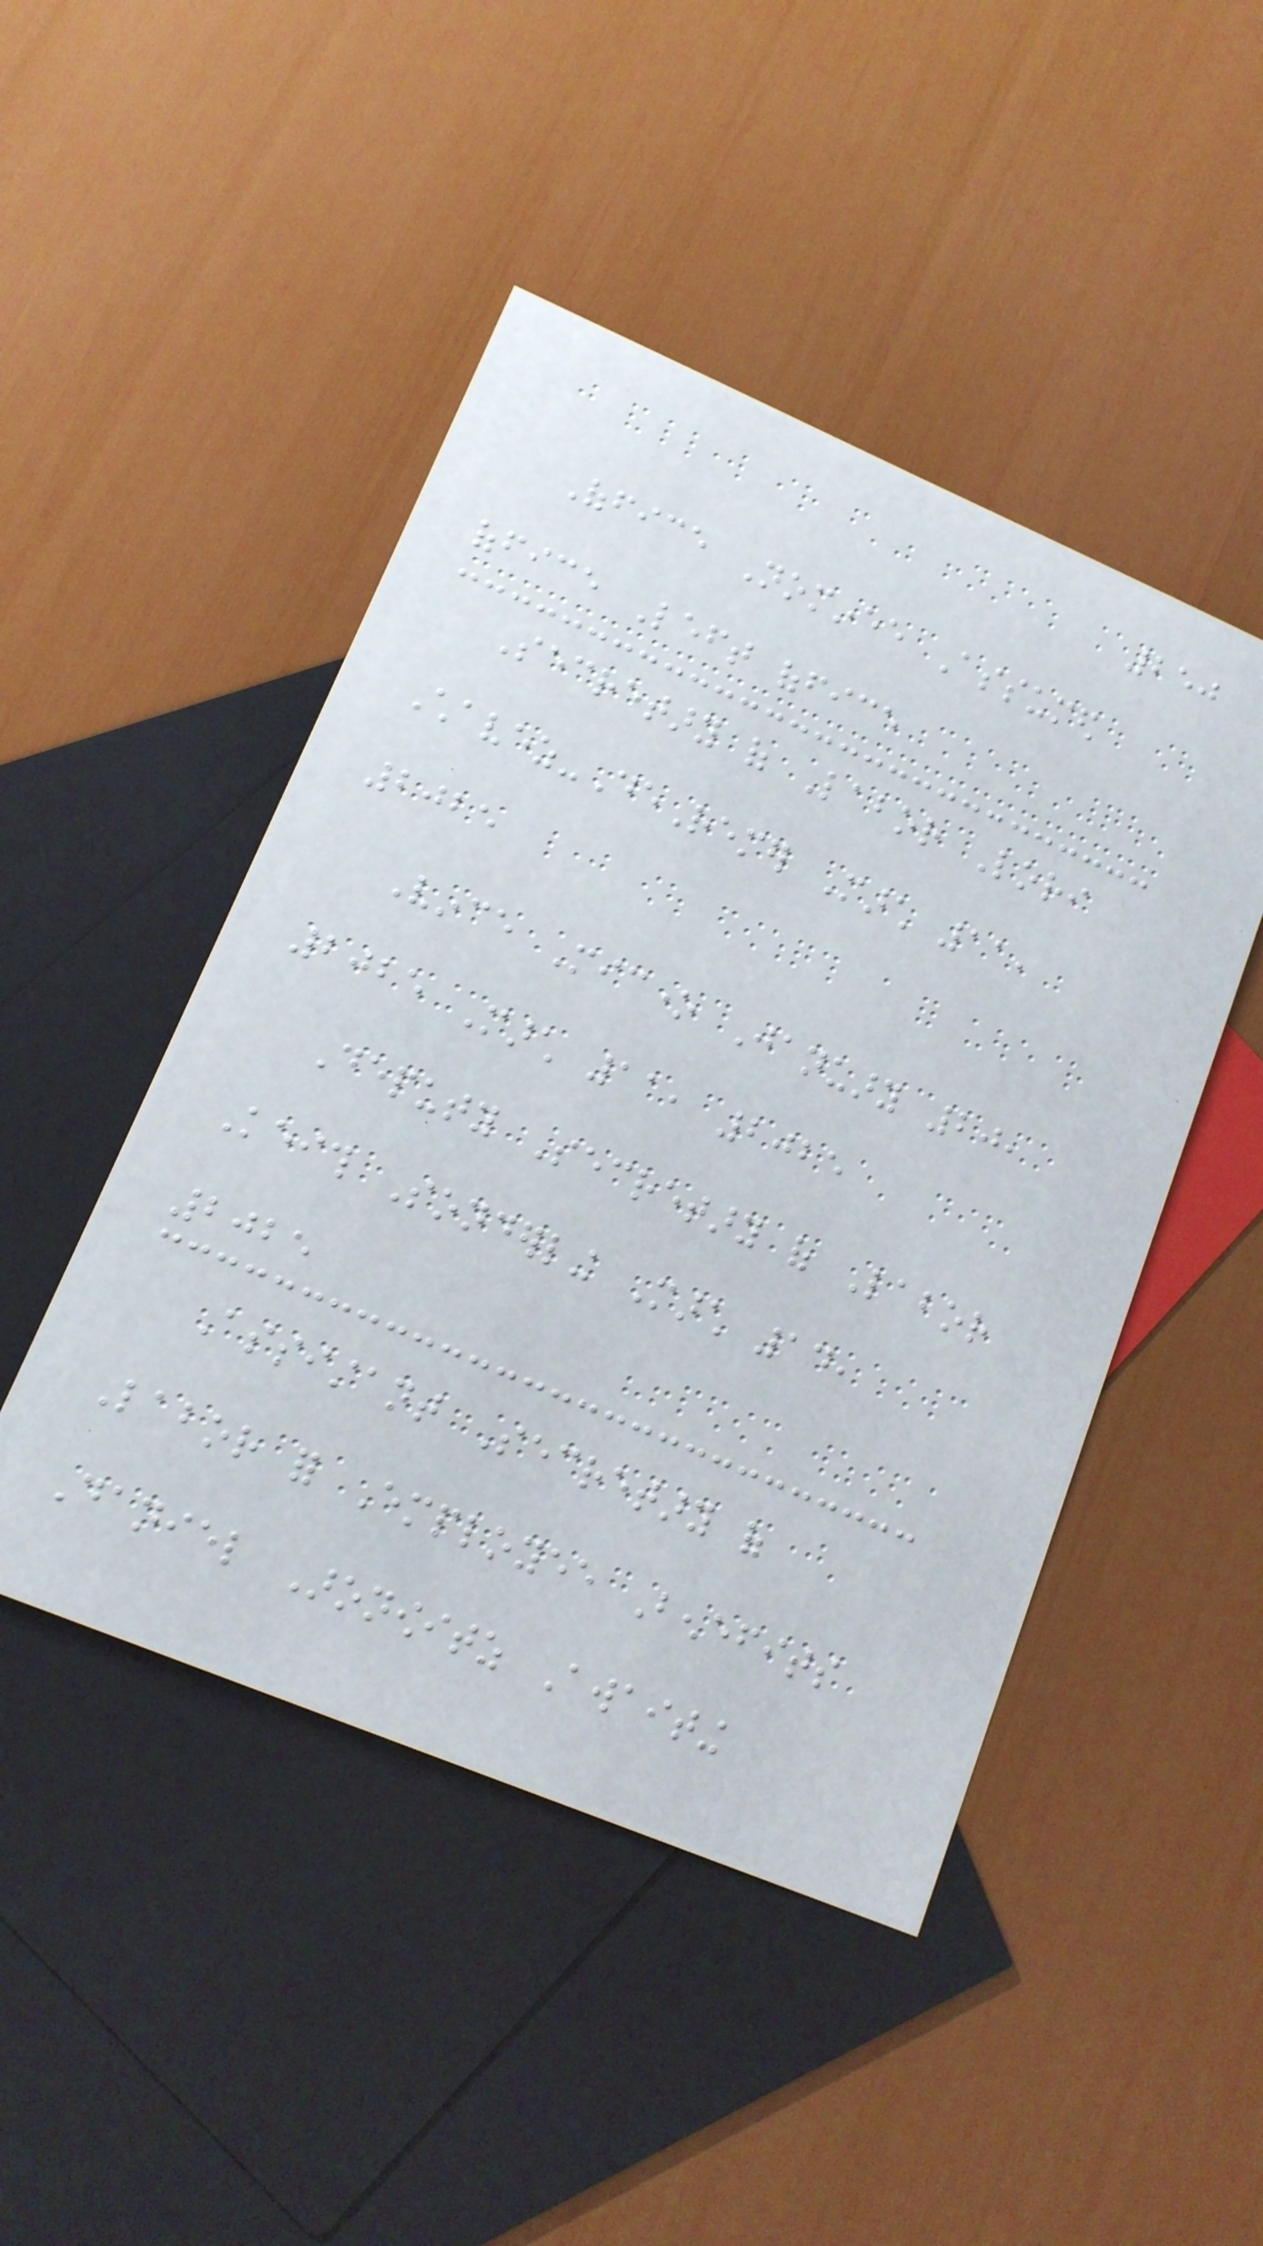250
Office Nominee Assumed
office Left office
Secretary of Labor Lori
Chavez-DeRemer March 11,
2025
Vince Micone January 20,
2025 March 11, 2025
Deputy Secretary of Labor
Keith Sonderling March 14,
2025
Assistant Secretary of
Labor for Employee Benefits
Daniel Aronowitz Awaiting
